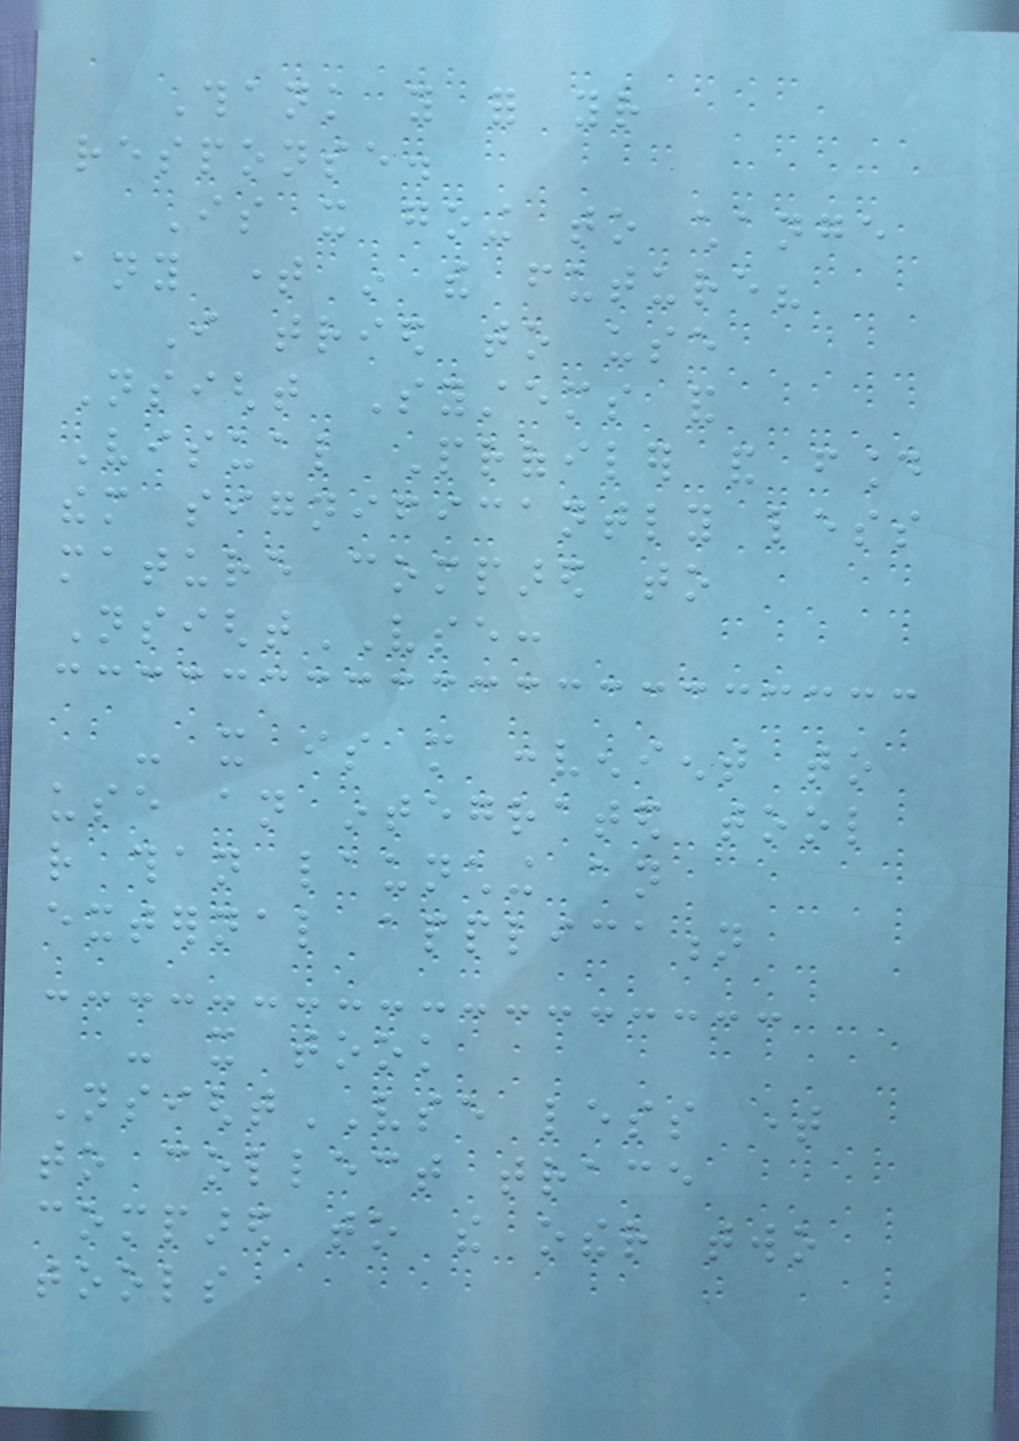Thank you for your
response.
Is it going to change
any time in the future?
I tried to use
Nsight Systems and
Visual Profiler and found
them significantly less
mature compared to
NsightVSE:
- it is more convenient to
use an integrated tool
rather than launching an
external application
- it took
NsightVSE less time
to collect trace
compared to the other two
tools
